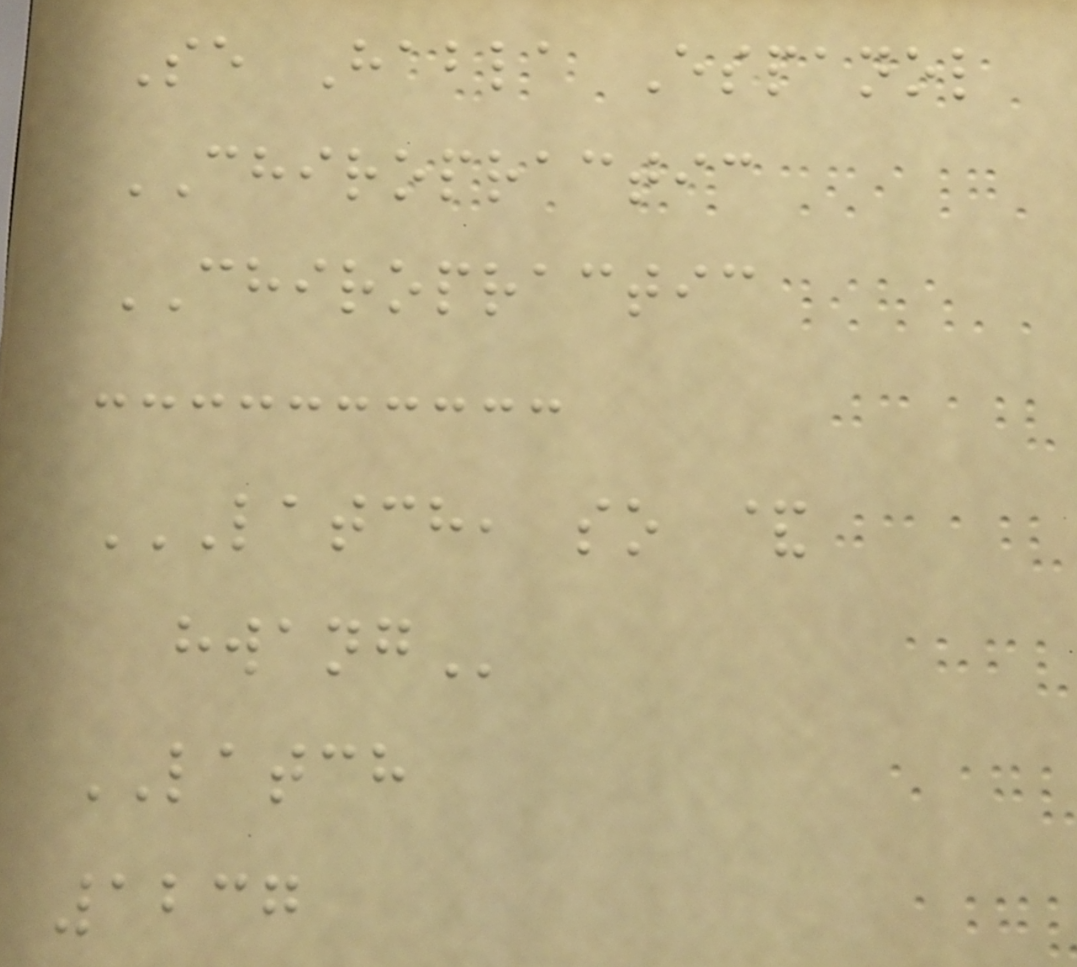Se Habla Espanol
CHIROPRACTIC
CHIROPRACTIC
LATCH, SO &
HWANG
LATCH
1237
